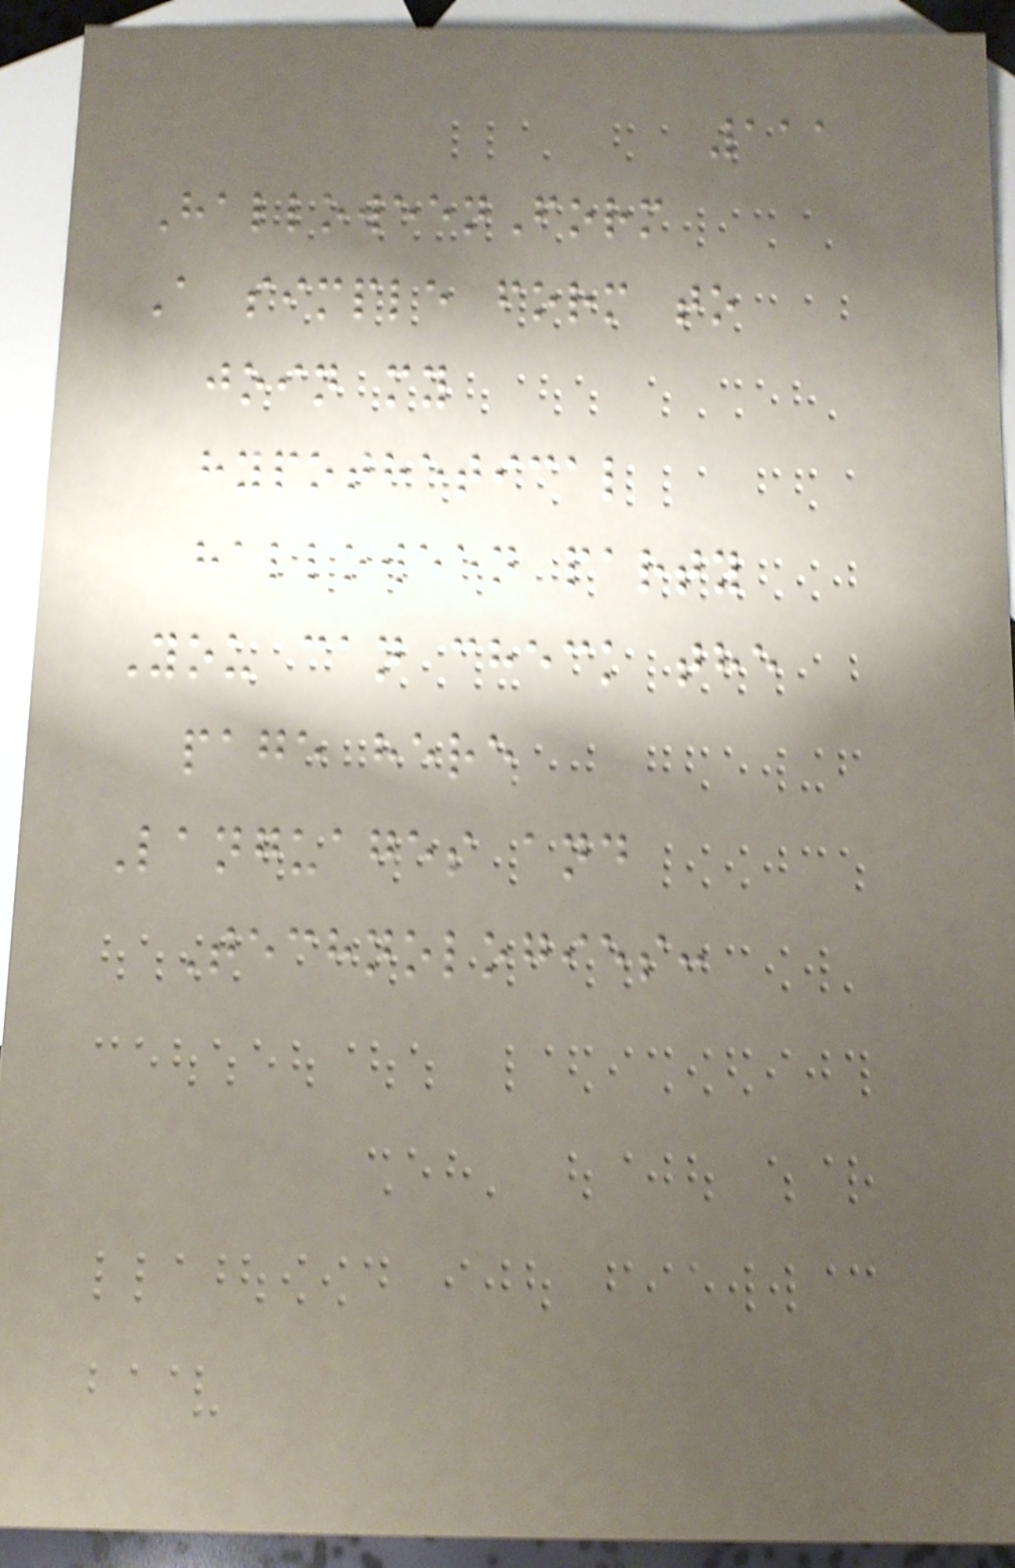111
HalloweenForm
A simple form to
join my
hypothetical
halloween party
You can check the
page here
Languages and
Technologies:
